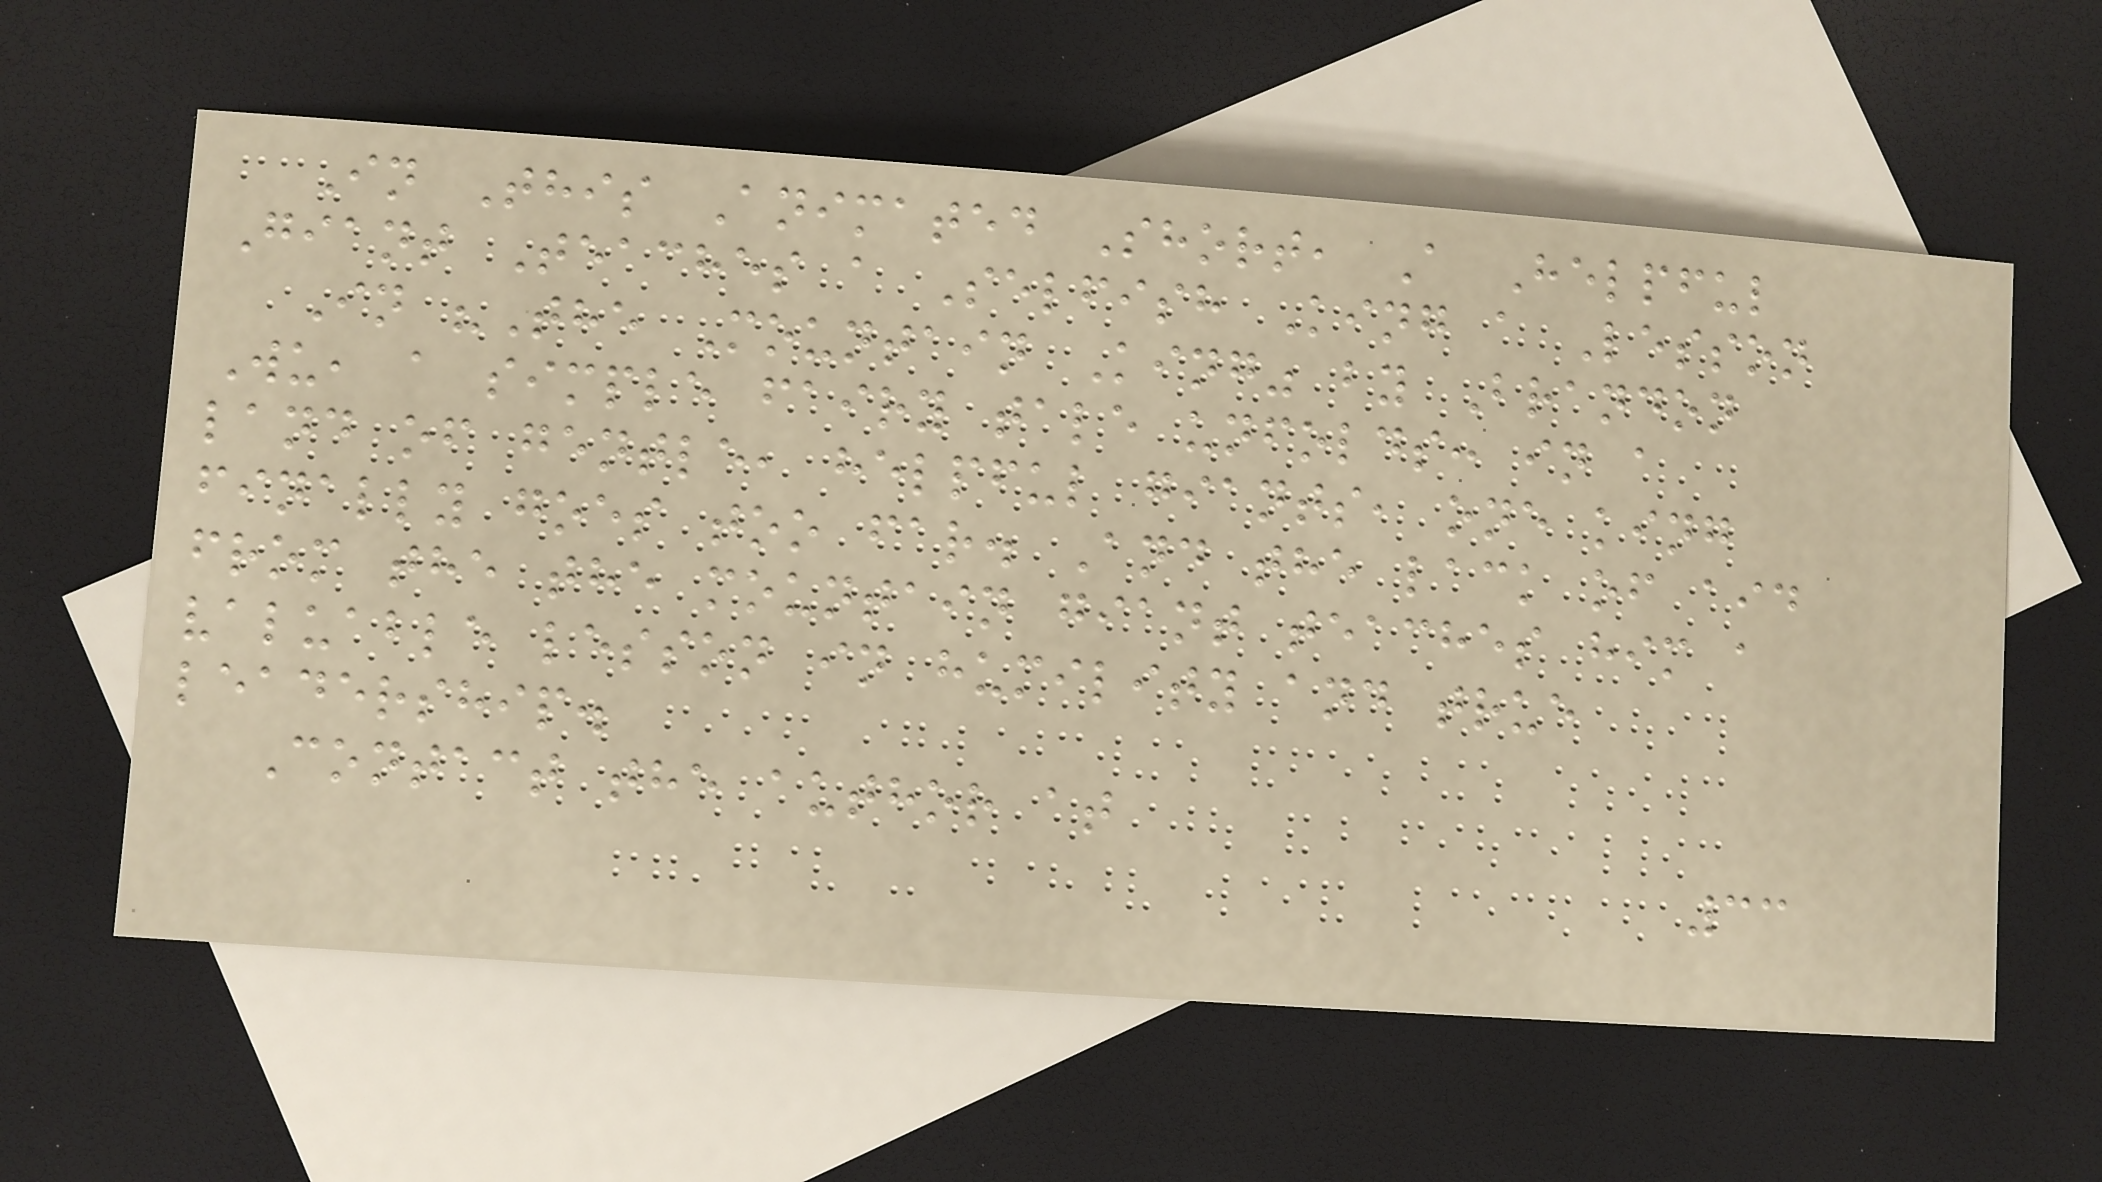In This Animated Short, A Helpful
Giant Teaches a Selfish King a Lesson
In "The Mountain King" by Brandon
Wu, a simple fairy tale unfolds: in a
land of gentle, helpful giants, one king
finally goes too far. And the lack of aid
from the the mountain giant teaches him a
valuable lesson in humility and true
leadership.
Contact the author at
33
